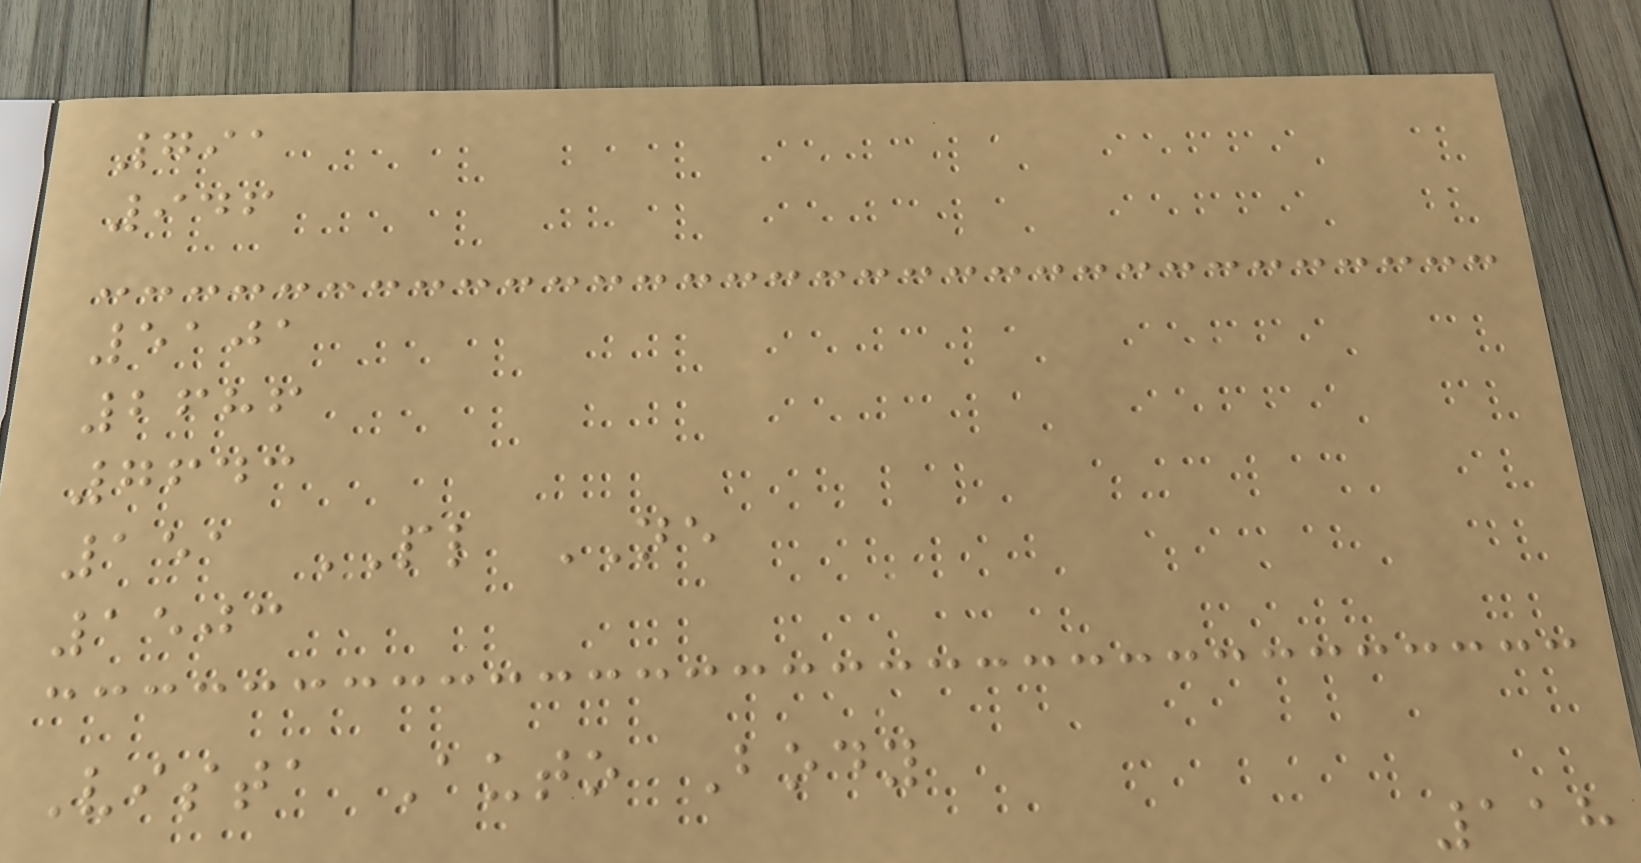791
946
5101
2686
7643
151 PL NE
1503
Vista Auto Body
118
